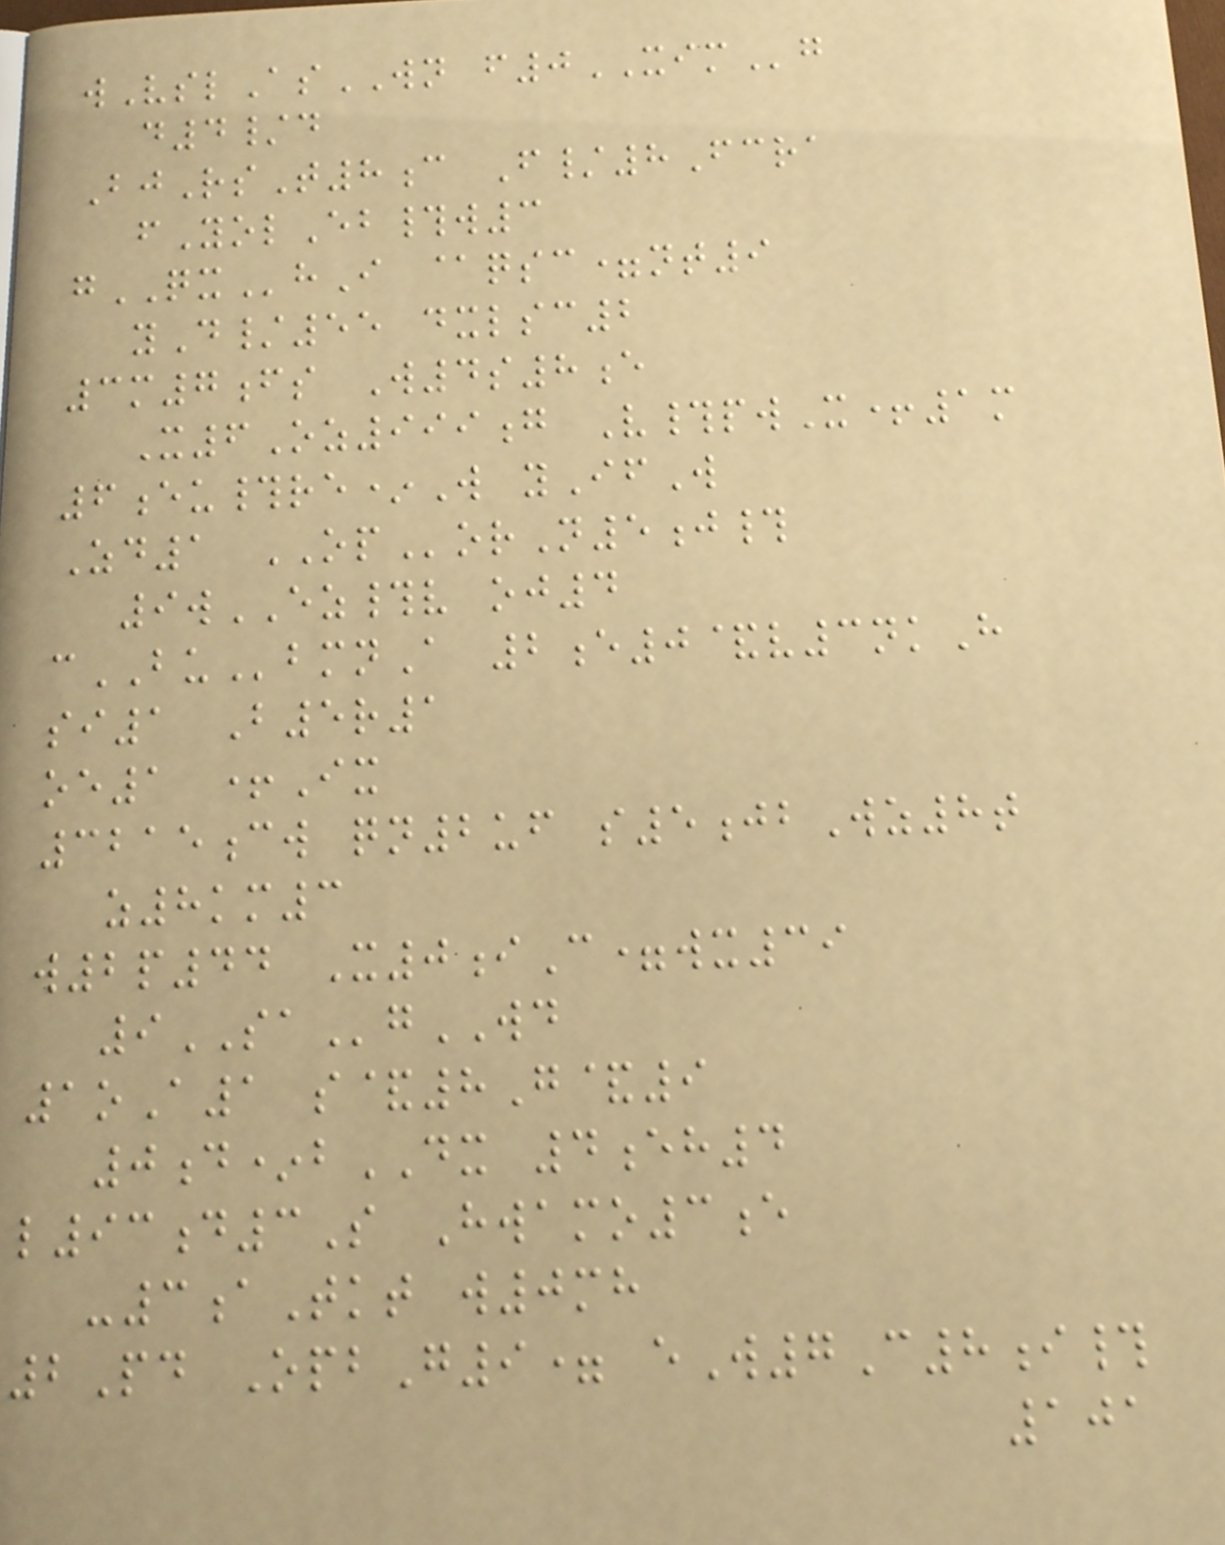wVslAsWN f0XIMg
d4/d
BjRsT8c F/8Fcra
fYolEb#w3
gQXhI @qsc=nt9
yD/55 dxlsc2
3m7fs W4s8e
X6Oz999g V#pwX+1m
6eu#re*W yIfW
Zd1 OPorN5j#
9wEZ#v oj4
cBUbmnA 2e0&v3nkH
si1 B5r1
oe1 +Ix
3215cw qn2uf s5jbWz8t
z8km3
w2p44 X0iC=wx39
9SAgWD
1oA1 s&8G&9
0d*bDX 4eh4
l93d3S Hwamo3e
-3aTkt w0mh
2Pd OpbG9= eW7C8i#
101
